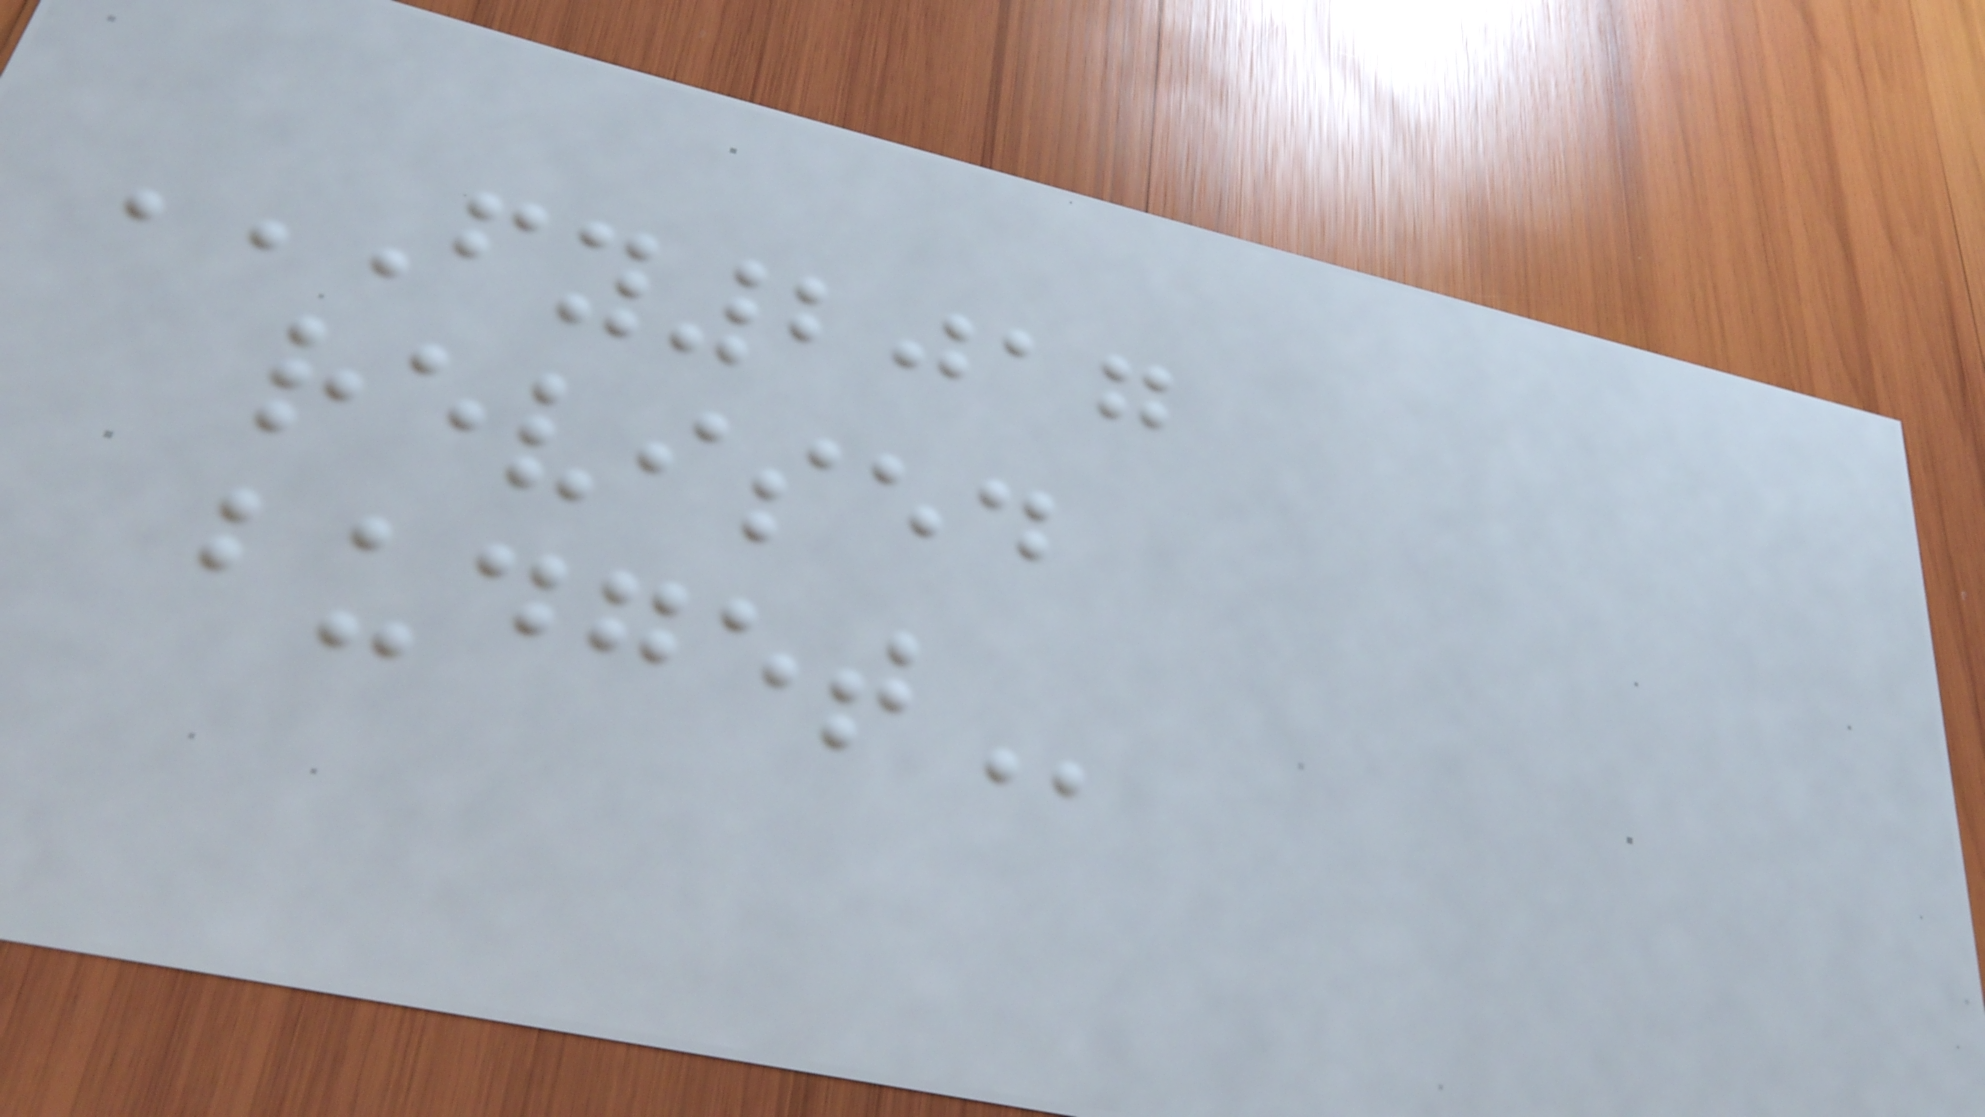FY2017
REVISED
BUDGET
